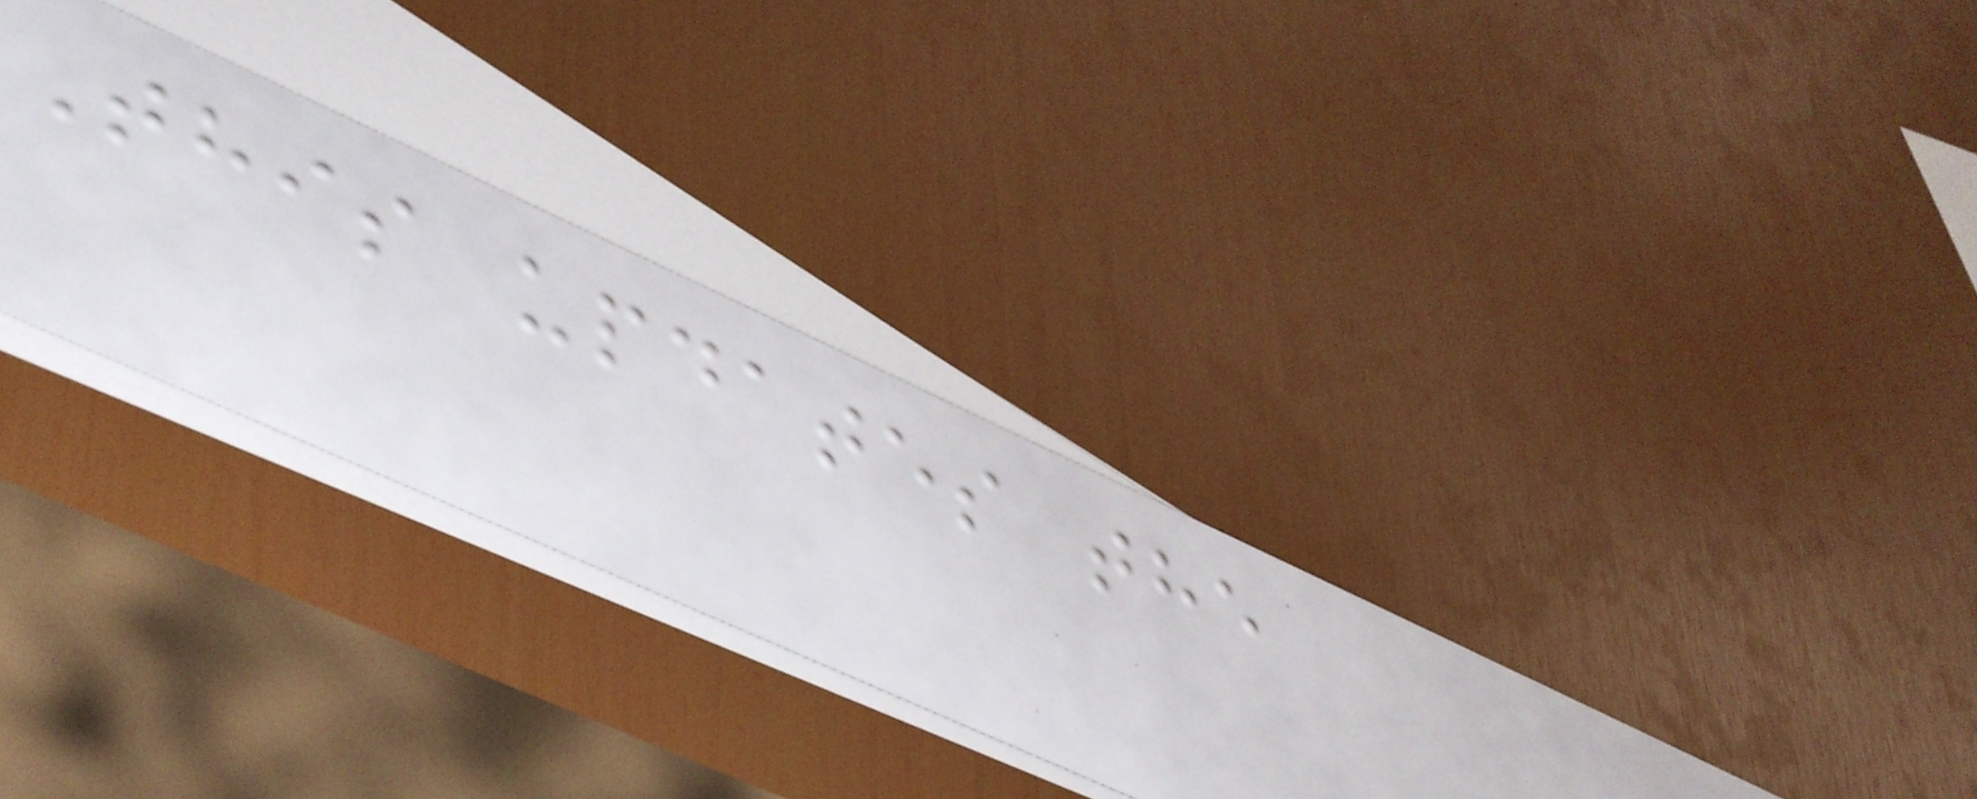This updates the
